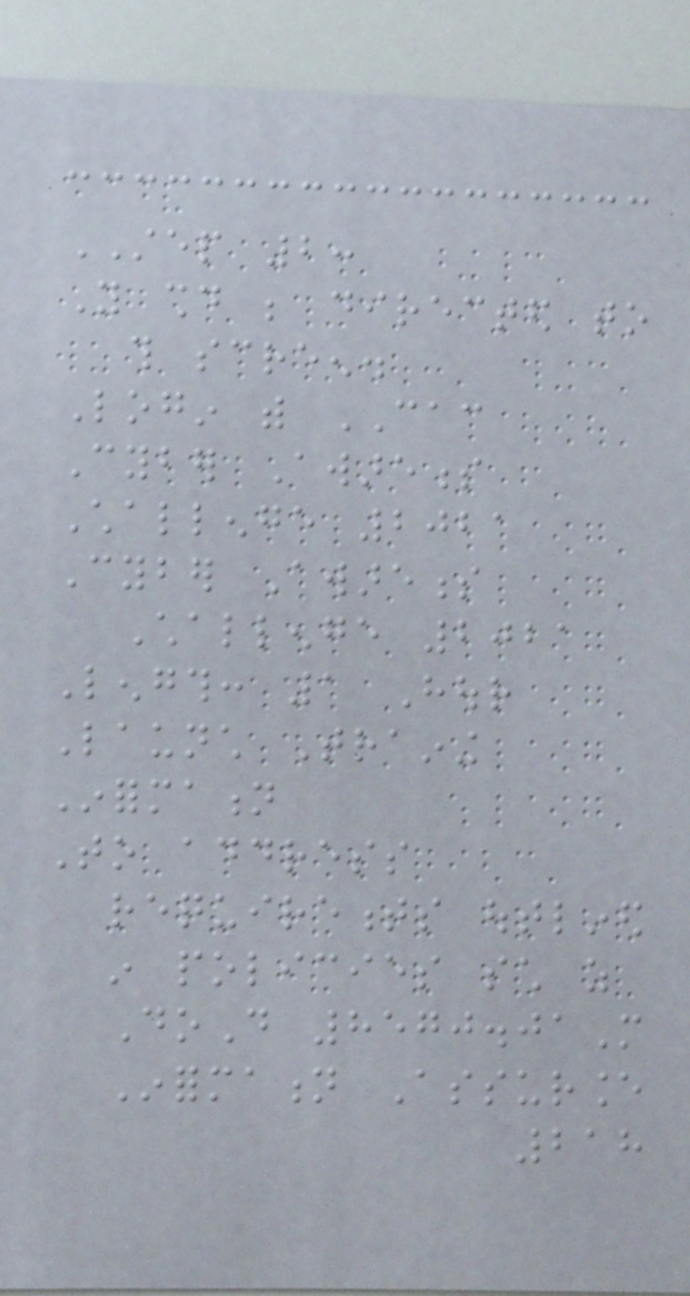STEP 2:
You should be directed to
this screen.
Login with CAC
Cyber Awareness
Challenge 2021
Cyber Awareness
Challenge 2021
Length: 1 Hour
Launch Training
Information
To address
requirements outlined
in policies such as
DoD 8570.01M
Information Assurance
218
